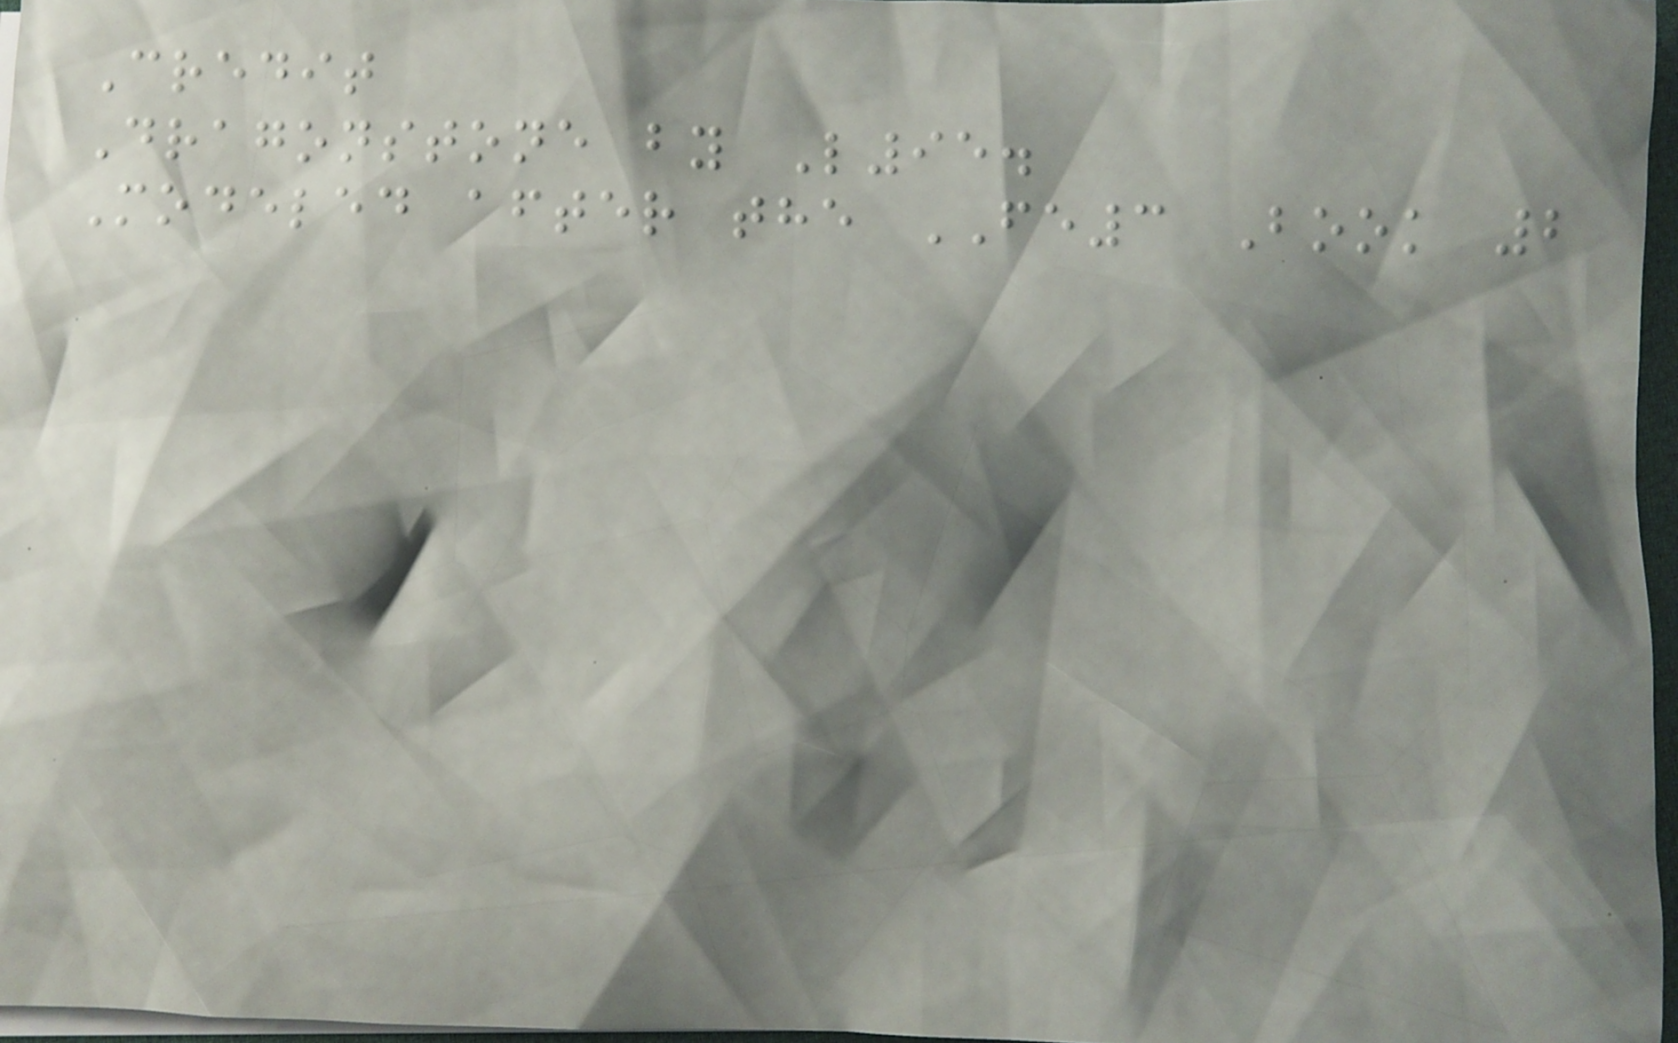Credit
Dragonstone by L95.
Modeled after the FE3 Book 2
